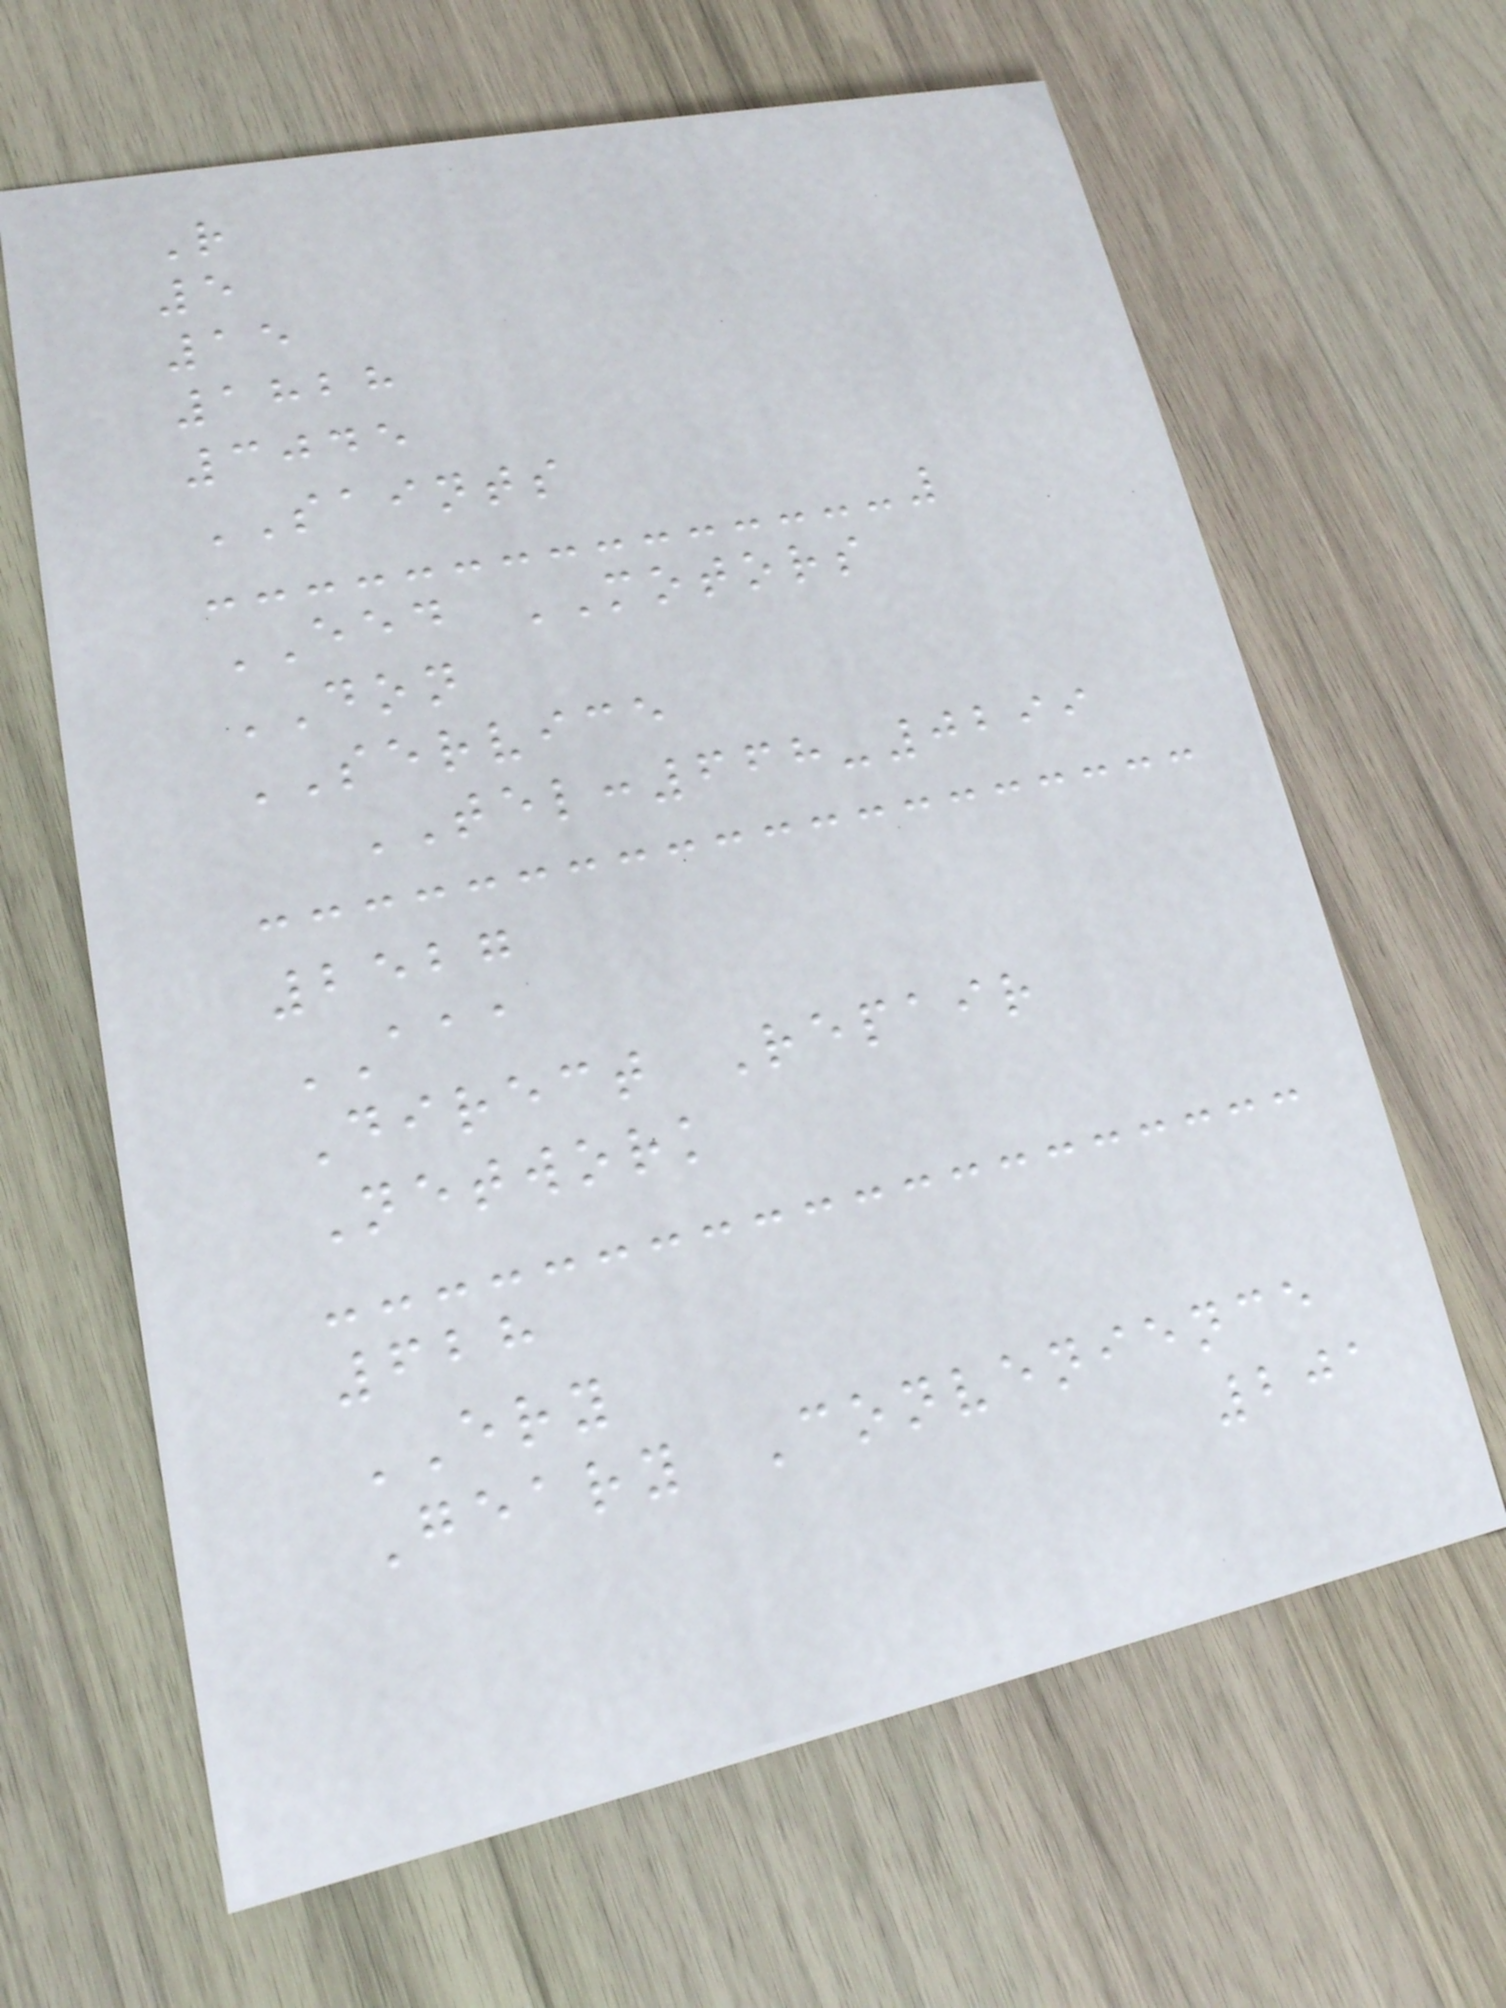R
5
15
1828
3045
SAINTS
EED MOTORS
DON
SERVICE
TEL:668-0299
2527
AAA
Direct Repair
Network
628
ERY
Geary Convenience
201
